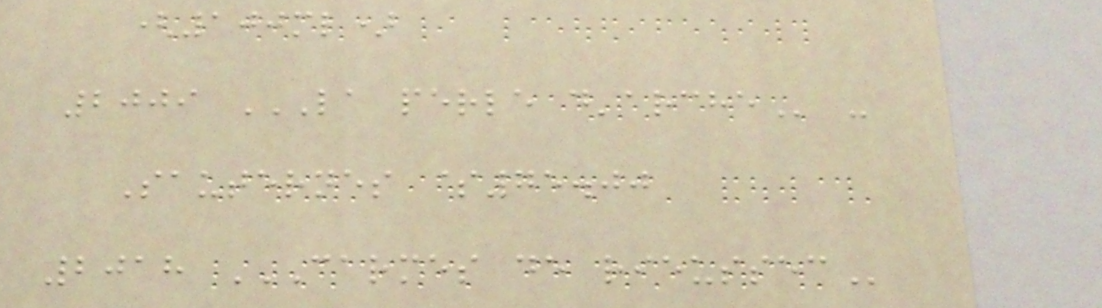(100ml)
2009 LA PERLE D'ARCHE -
Sauternes $75.00
2018 CARMES DE RIEUSSEC
